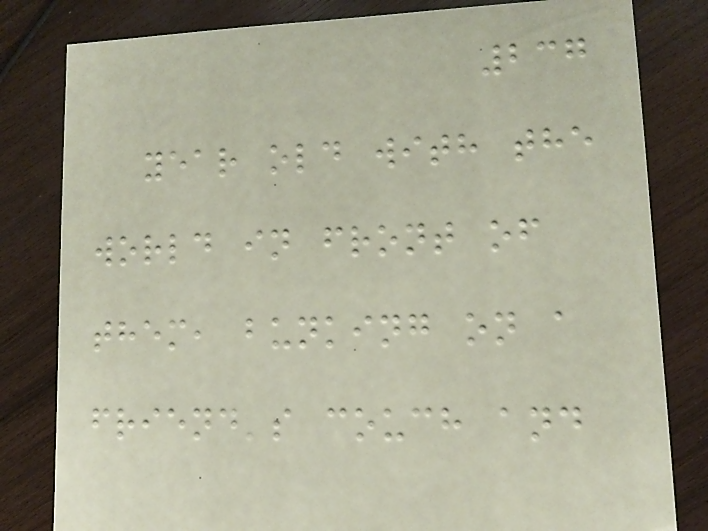237
year old with the
world in front of
them, bunking on a
friend's couch and
